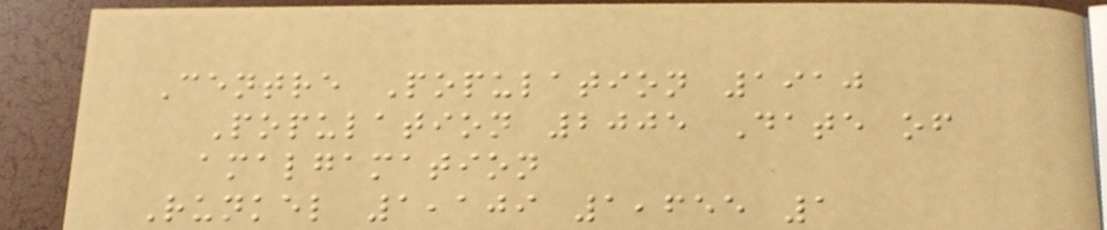Centre Population 1910
Population 2005 Date of
amalgamation
Runkel 1,109 1,655 1
